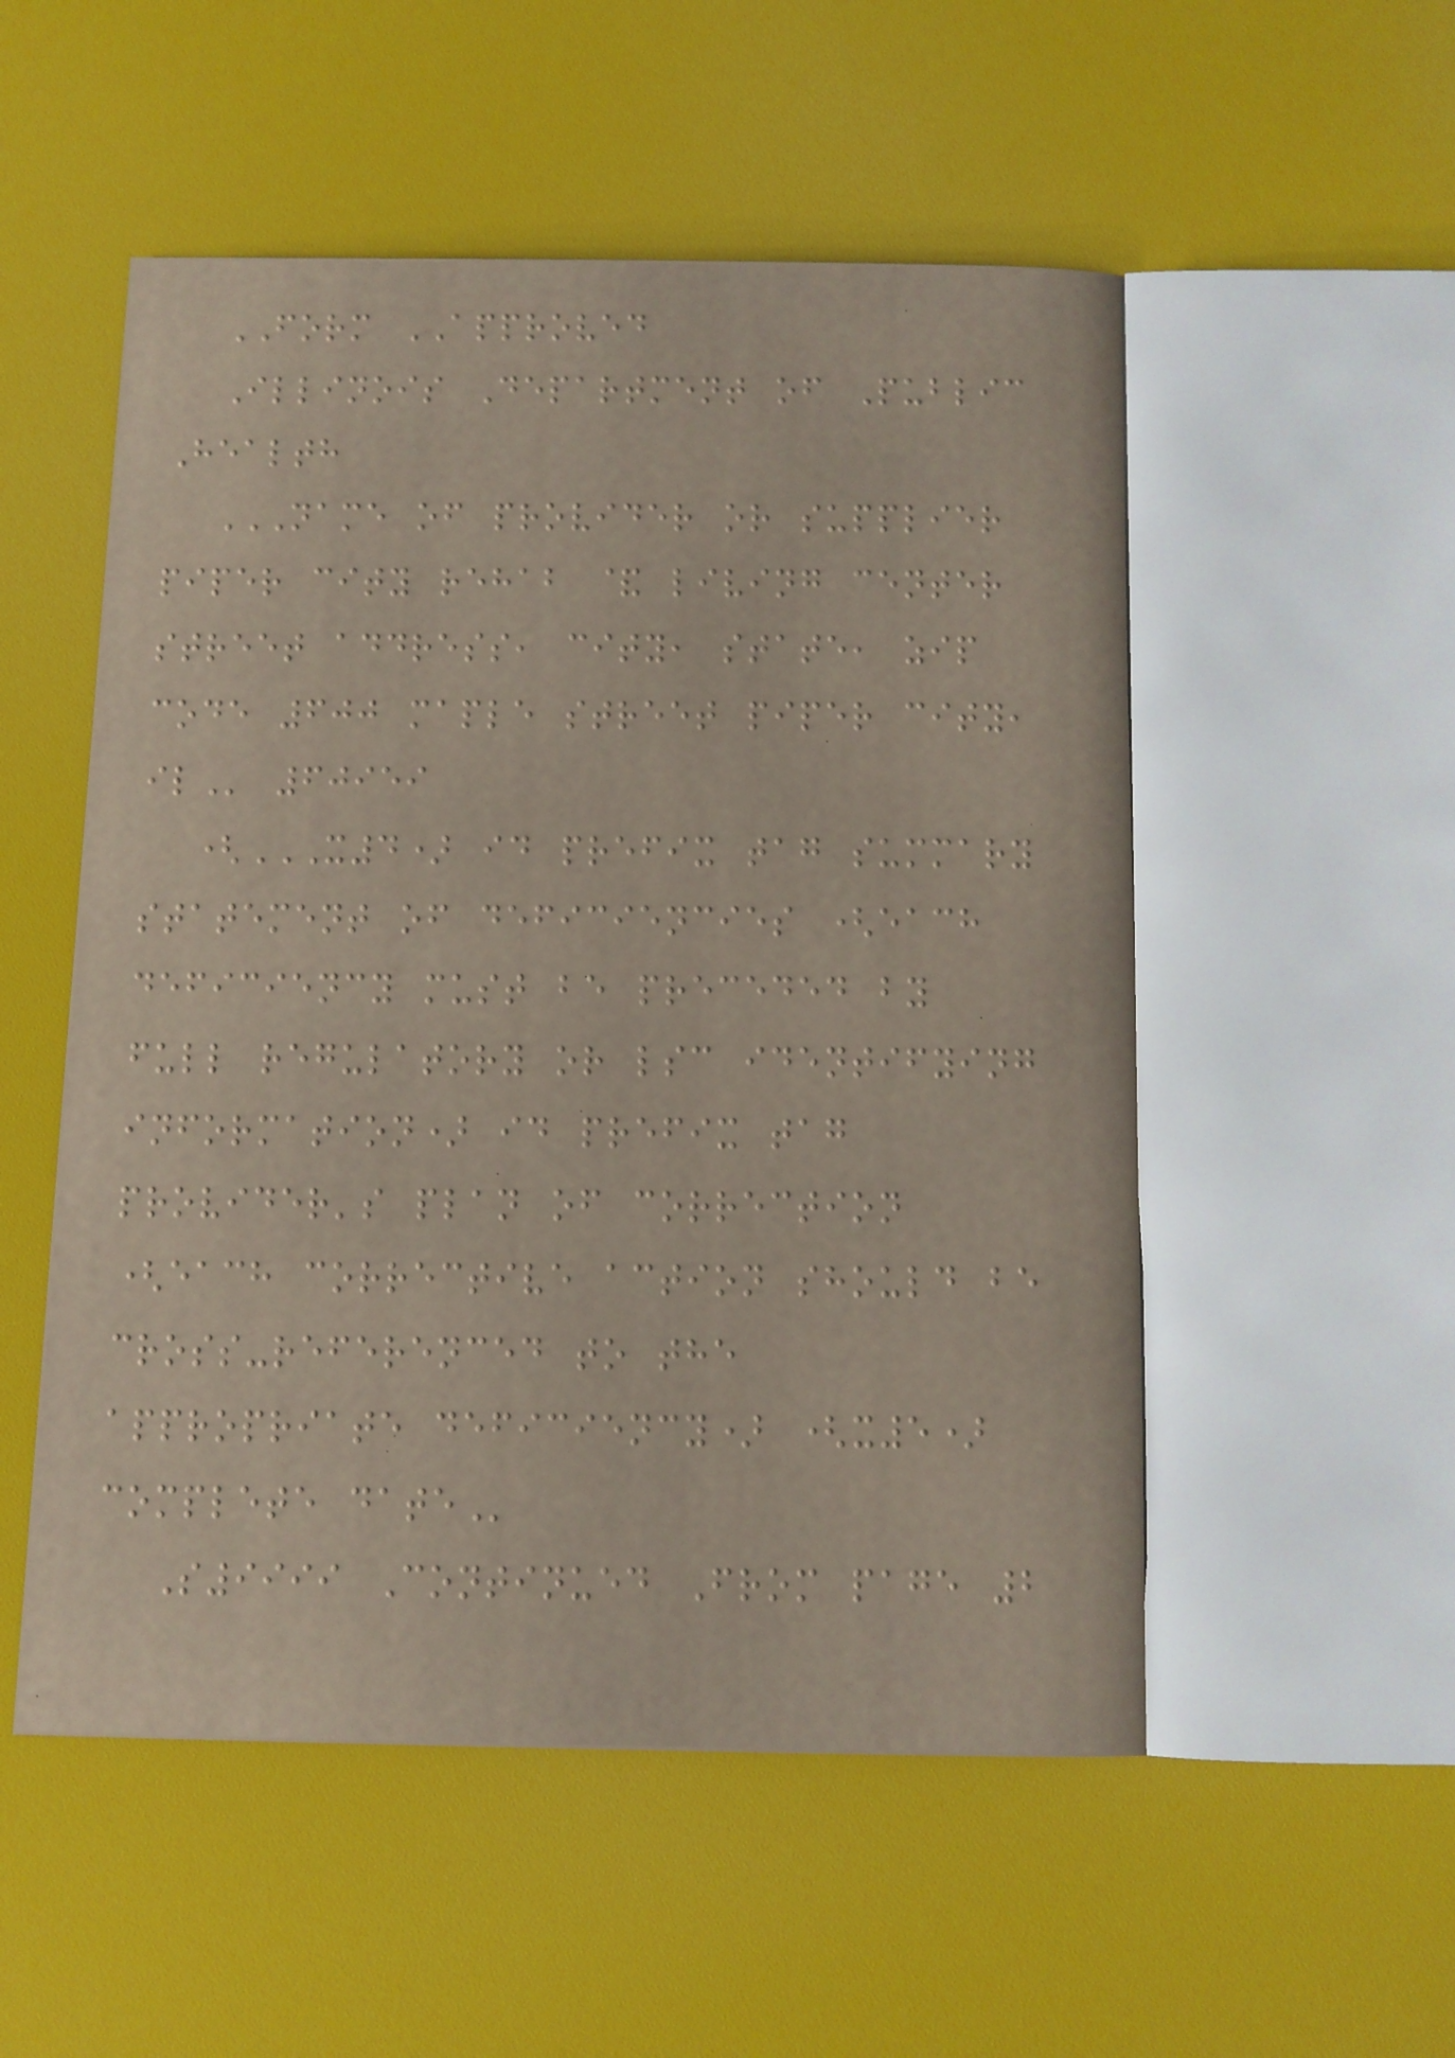FORM APPROVED
Illinois Department of Public
Health
NAME OF PROVIDER OR SUPPLIER
PIPER CITY REHAB & LIVING CENTER
STREET ADDRESS, CITY, STATE, ZIP
CODE 600 MAPLE STREET PIPER CITY,
IL 60959
(X4) ID PREFIX TAG SUMMARY
STATEMENT OF DEFICIENCIES (EACH
DEFICIENCY MUST BE PRECEDED BY
FULL REGULATORY OR LSC IDENTIFYING
INFORMATION) ID PREFIX TAG
PROVIDER'S PLAN OF CORRECTION
(EACH CORRECTIVE ACTION SHOULD BE
CROSS-REFERENCED TO THE
APPROPRIATE DEFICIENCY) (X5)
COMPLETE DATE
S9999 Continued From page 2
